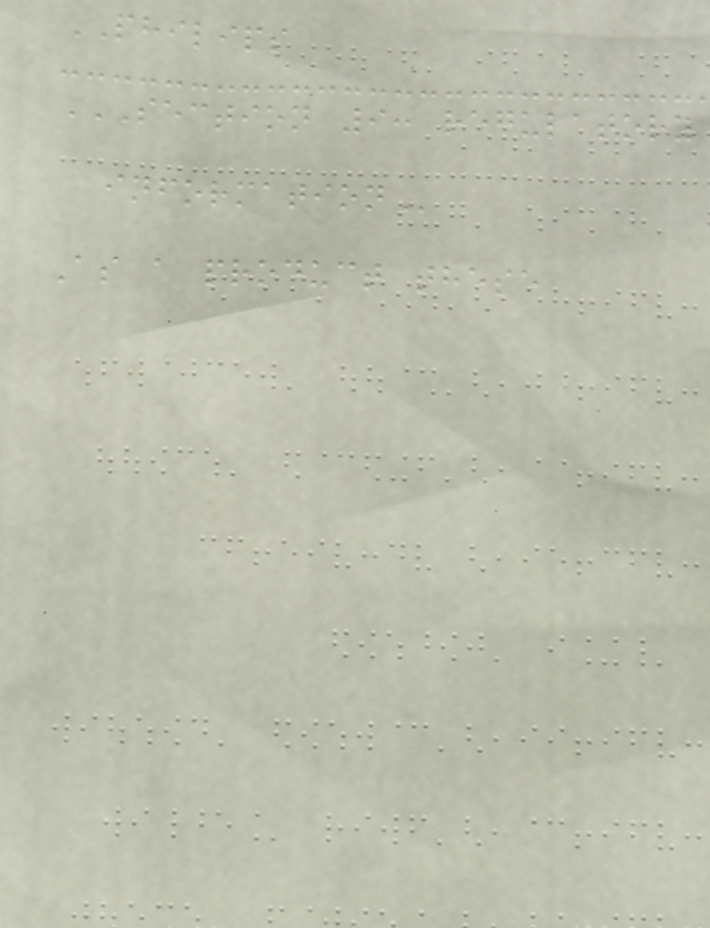PHILIPS
SECTION 9: REGULATORY
INFORMATION
As a product these
